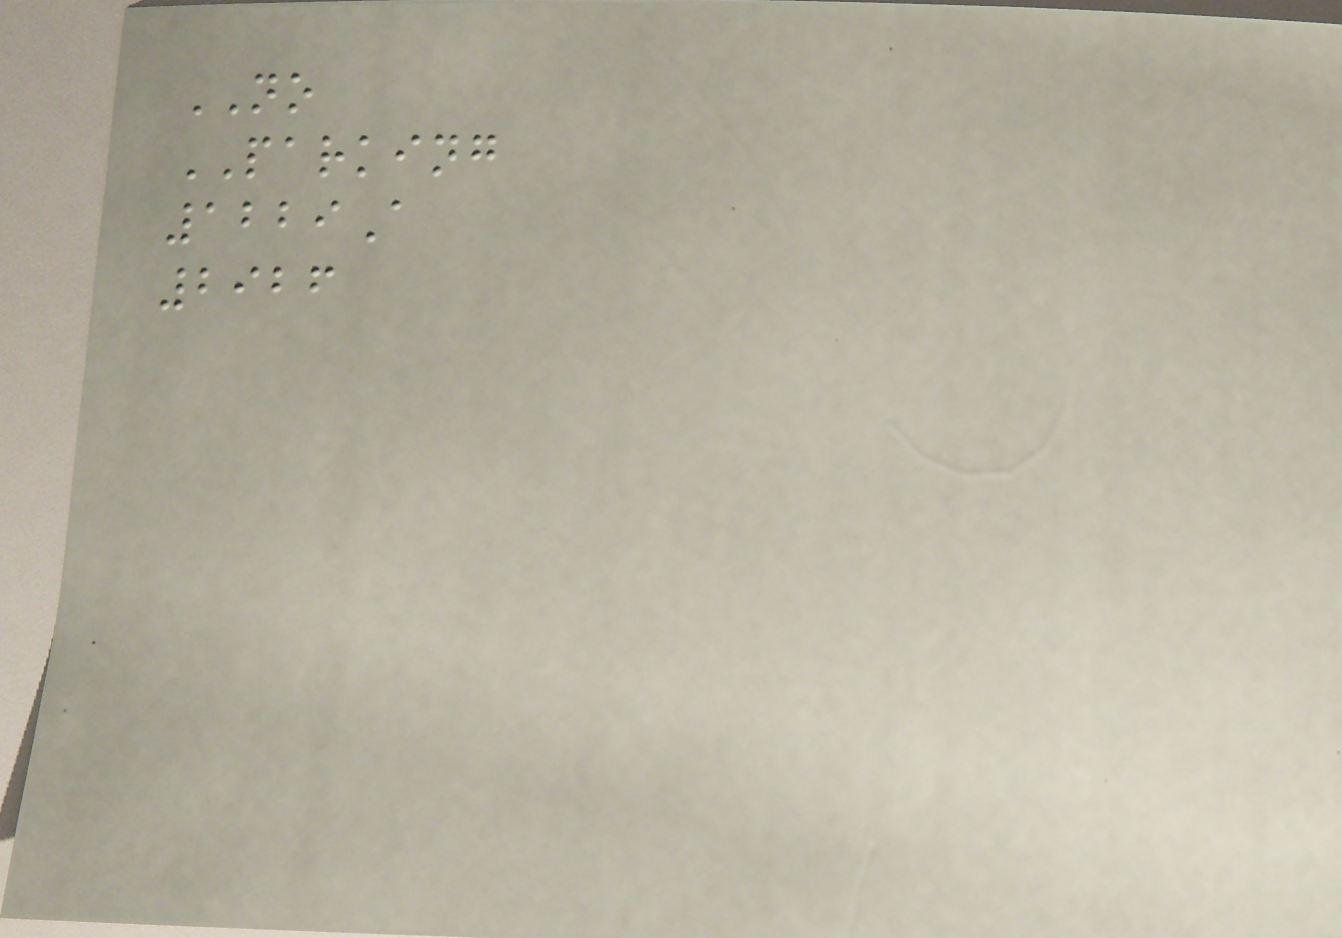NO
PARKING
1229A
2926
